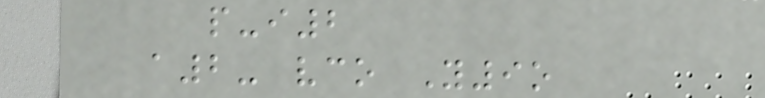p-i2
a2- vco Y9o
